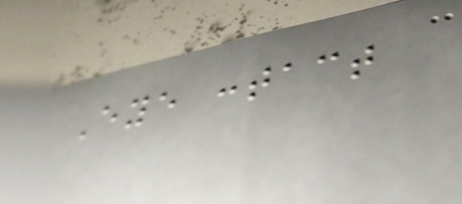Eye contact
